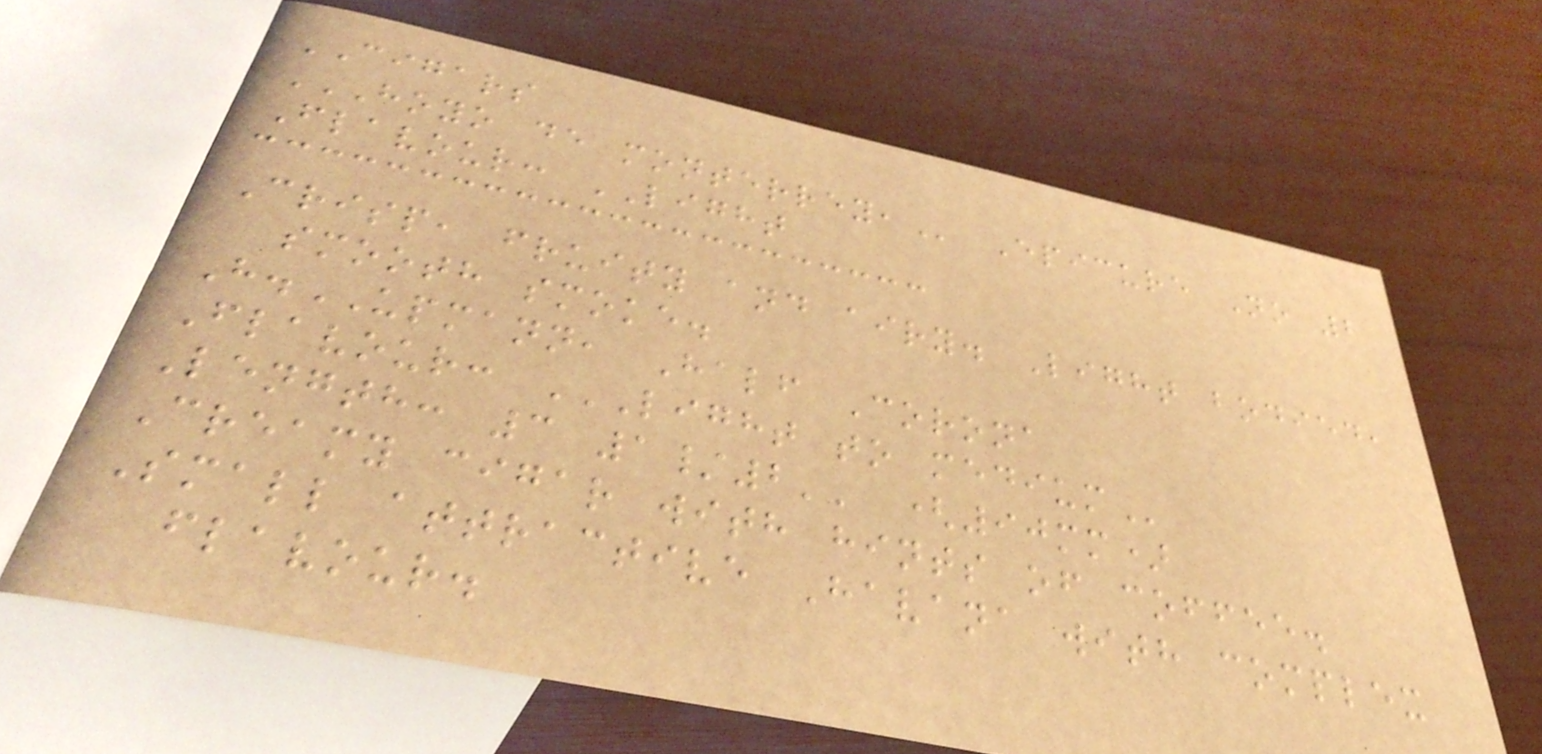CIGARS
HOYO DE MONTERREY, Epicure No 2
Flavour: LIGHT
Crisp, fruity and airy. Light bodied,
smooth smoke.
H.UPMANN, Half Corona
Flavour: LIGHT TO MEDIUM
Length: 3 1/2'' (90mm)
Creamy cigar with hints of coffee.
Small attractive Havana with complex
flavour.
